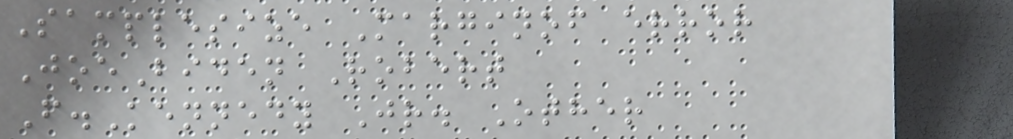Samplesize Marginof error
JoeBiden Robert
F.Kennedy Jr. Other
